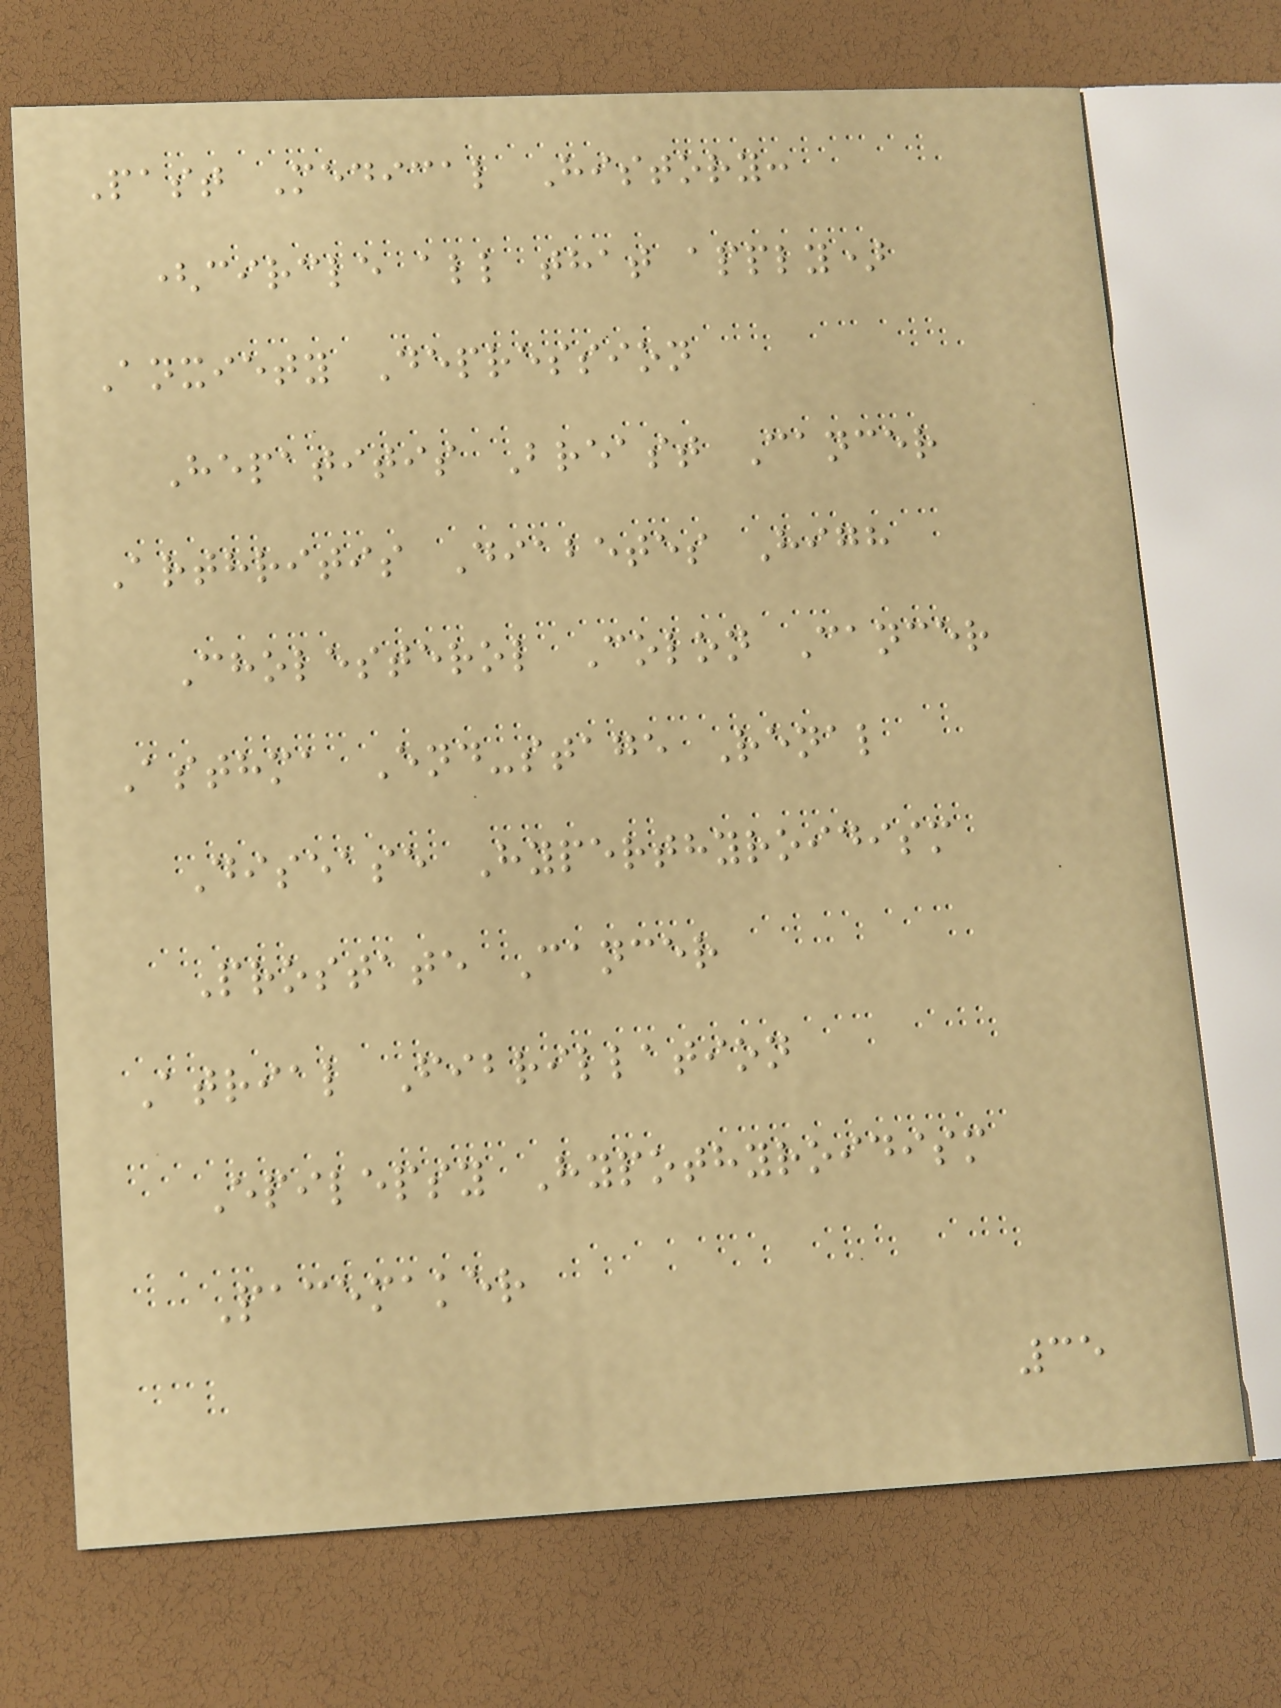Past Medical History:
(circle all that apply)
Anxiety Depression
Hepatitis Breast Cancer
Arthritis Diabetes High
Cholesterol Colon Cancer
Asthma End-stage Renal
Disease Hyperthyroidism
Prostate Cancer
Atrial Fibrillation
Epilepsy Hypothyroidism
Pacemaker
35
